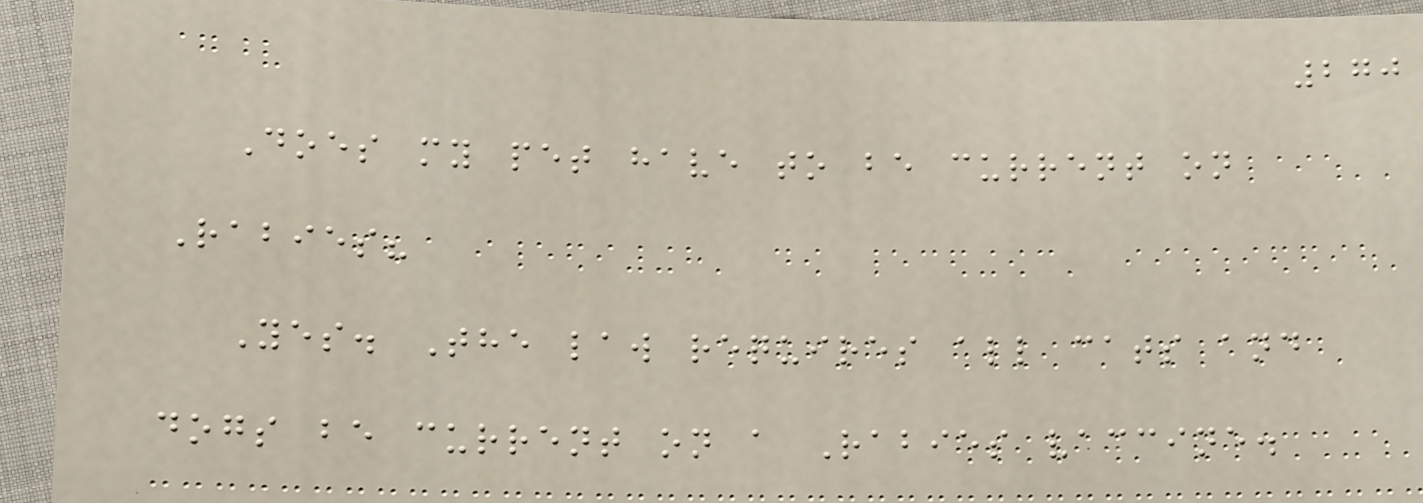270
Does my pet have to be current on
Rabies?
Yes. The law requires all cats and
dogs be current on a Rabies vaccine.
